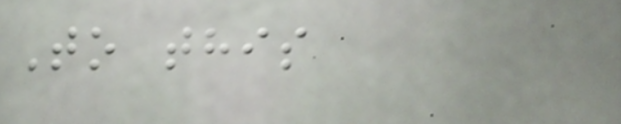To this
